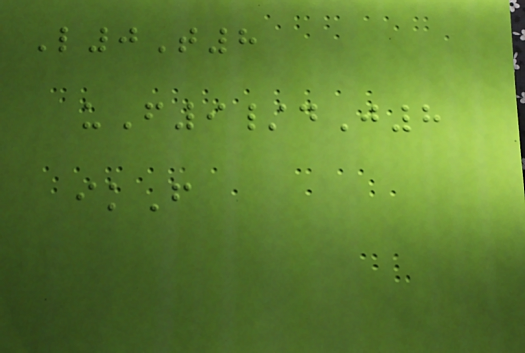L0T8
uF9/dJ8
ikF
